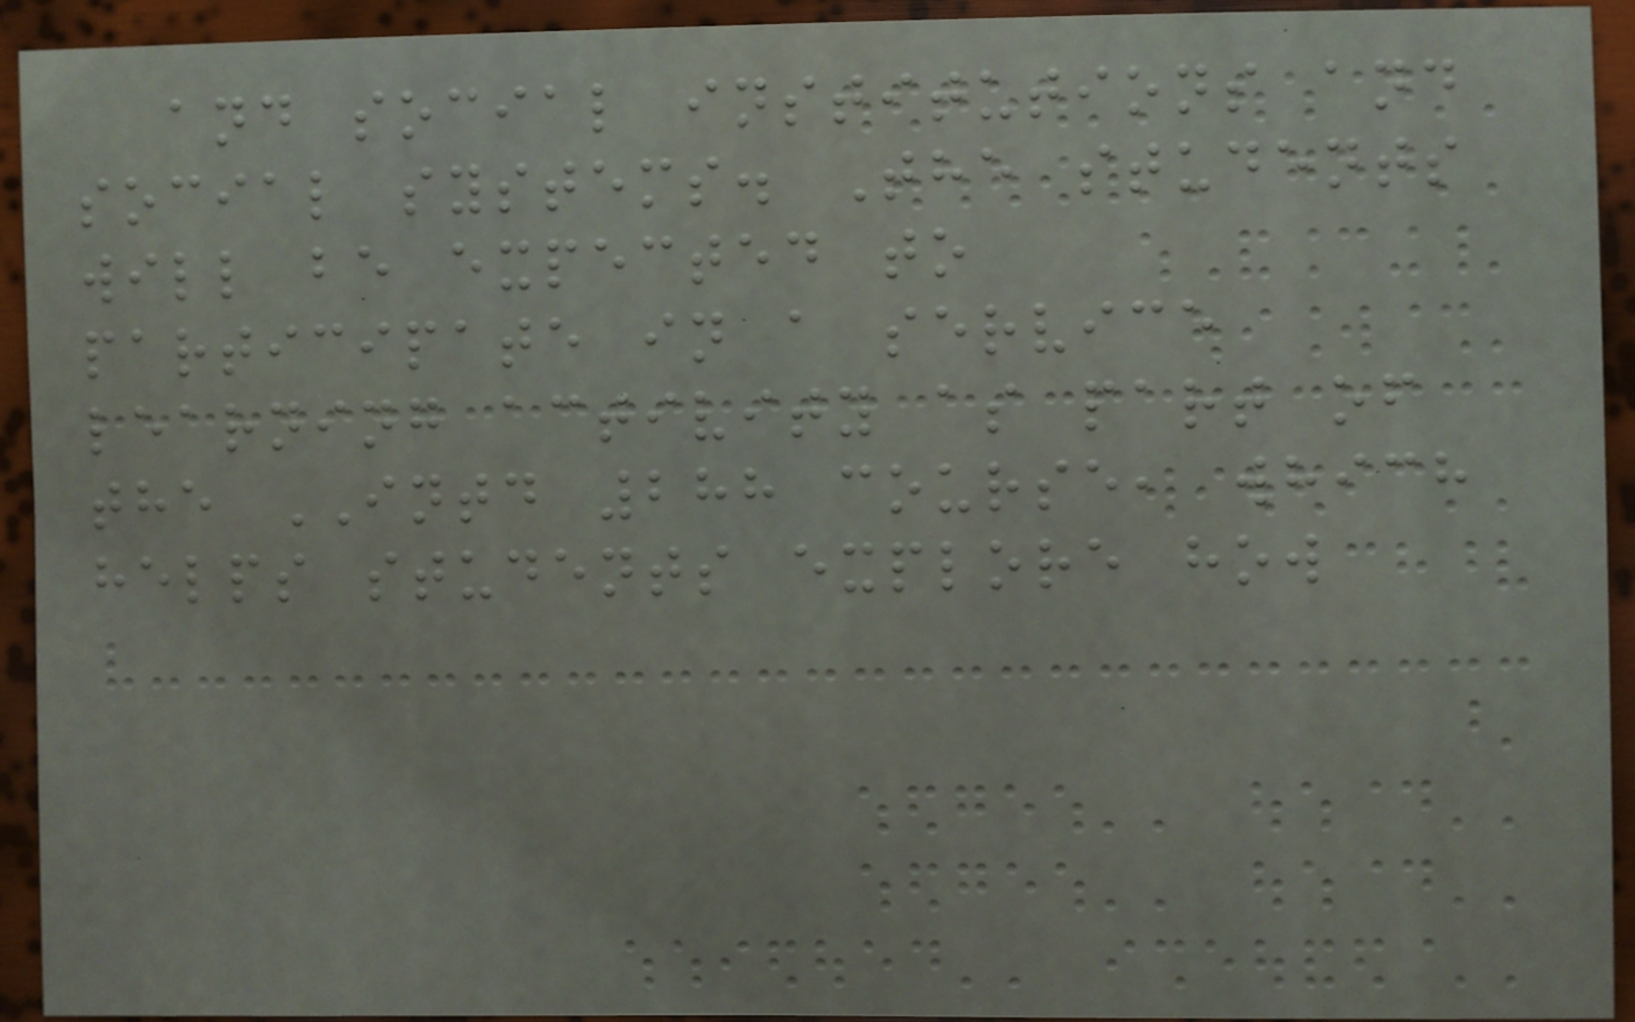and social institutions and
social systems. The students
will be expected to
participate in a service
learning activity as part of
the INTD 288 course, which
helps students explore how
